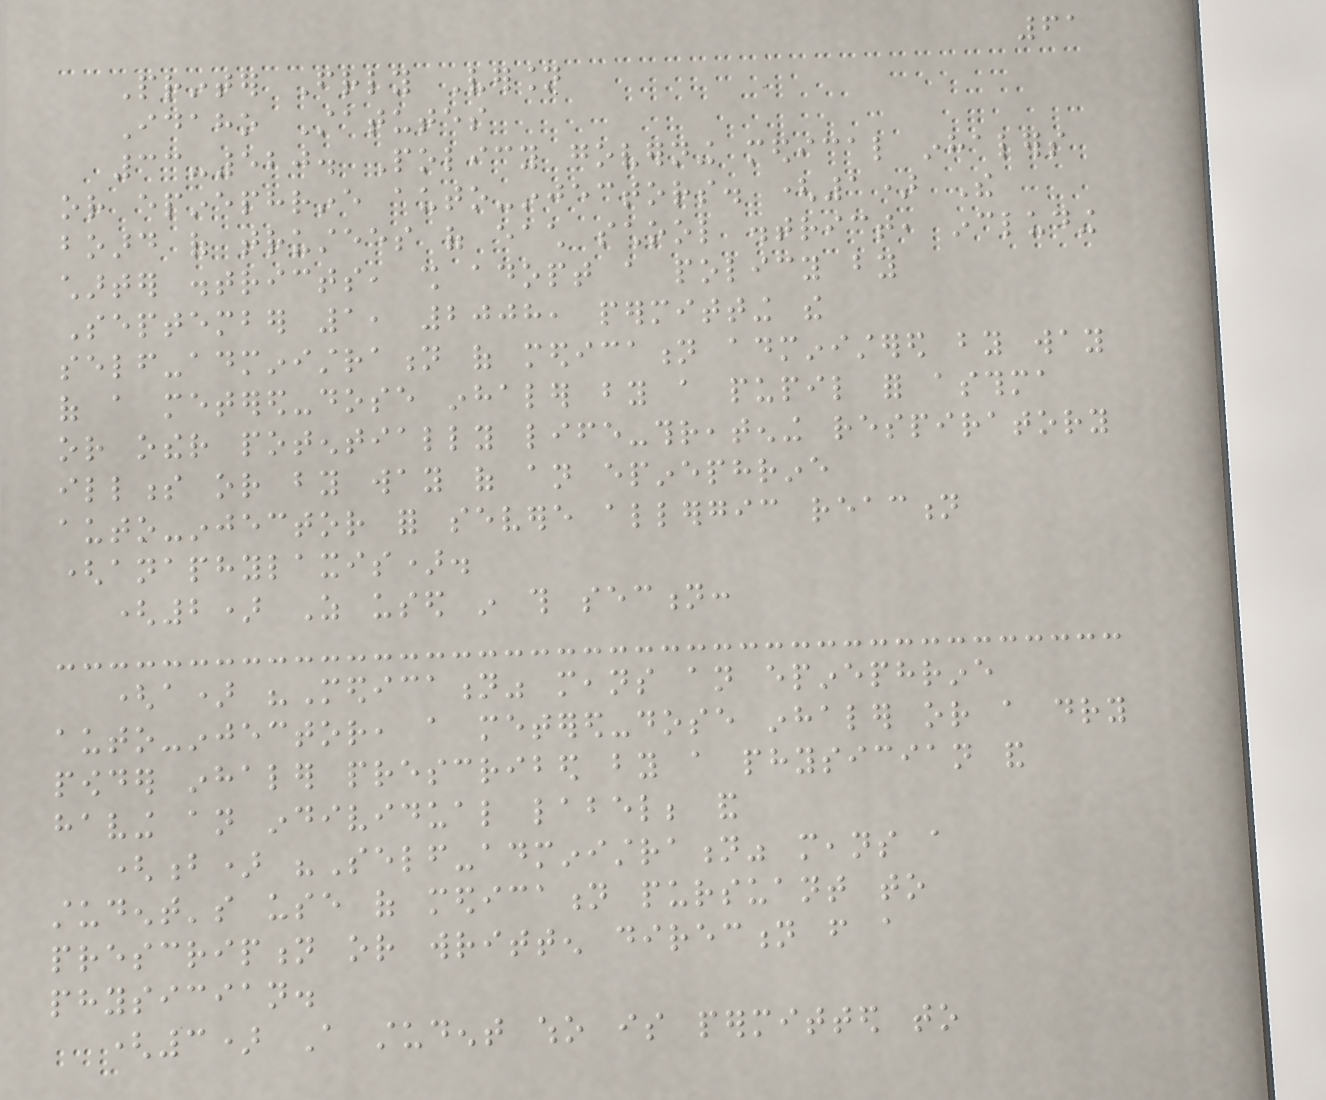61
Printer Friendly Version
Idaho Statutes
33-520. Policy governing medical inhalers
or epinephrine auto-injectors. (1) The
board of trustees of each school district, including
charter districts, shall adopt a policy by
September 1, 2008, permitting the
self-administration of medication administered by way
of a metered-dose inhaler by a pupil for asthma
or other potentially life-threatening respiratory
illness or by way of an epinephrine
auto-injector for severe allergic reaction
(anaphylaxis).
(2) As used in this section:
(a) "Medication" means an epinephrine
auto-injector, a metered-dose inhaler or a dry
powder inhaler prescribed by a physician and
having an individual label; and
(b) "Self-administration" means a
student's use of medication pursuant to
prescription or written direction from a
physician.
(3) A student who is permitted to
